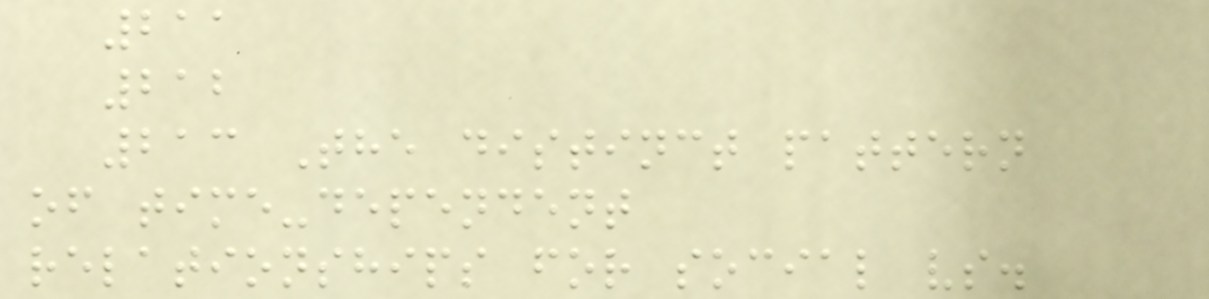211
212
213 The distinct pattern
of time-dependent
relationships for social vs.
